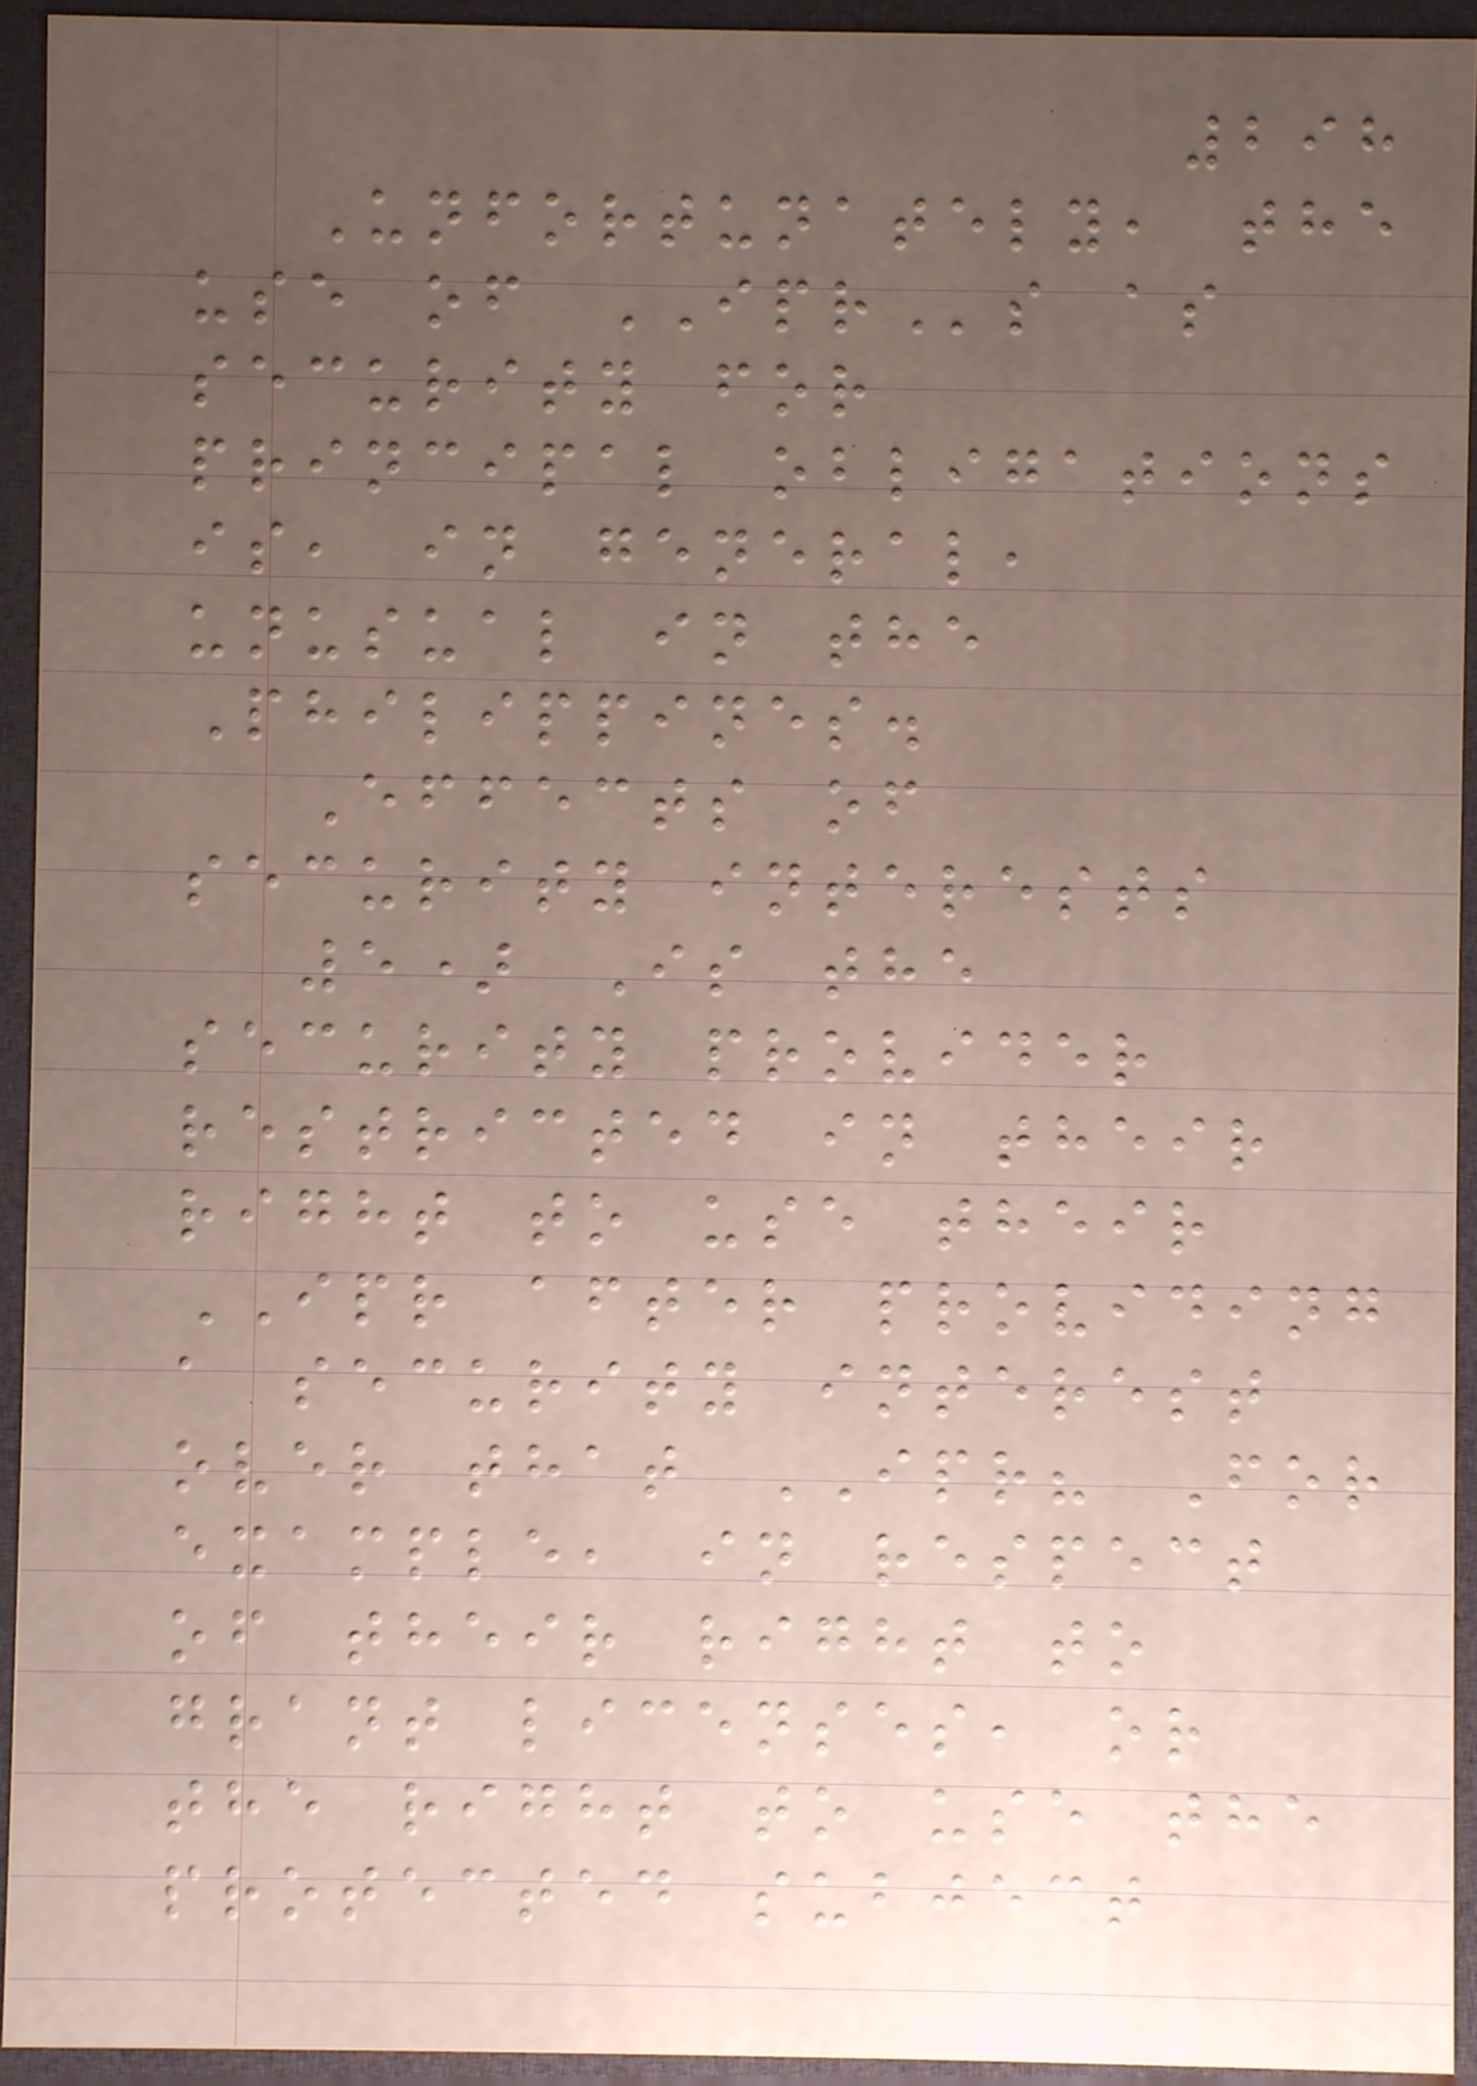298
Unfortunately, the
use of IPRs as
security for
principal obligations
is, in general,
unusual in the
Philippines.
Effects of
security interests
5) Is the
security provider
restricted in their
right to use their
IPR after providing
a security interest
over that IPR? For
example, in respect
of their right to
grant licenses, or
the right to use the
protected subject
